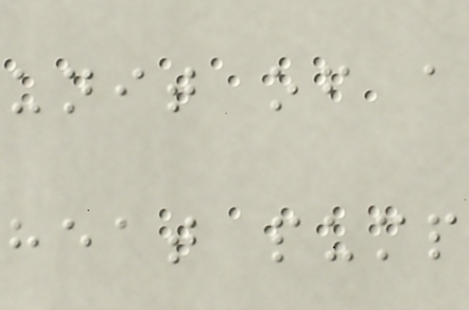unit of a
heat pump
